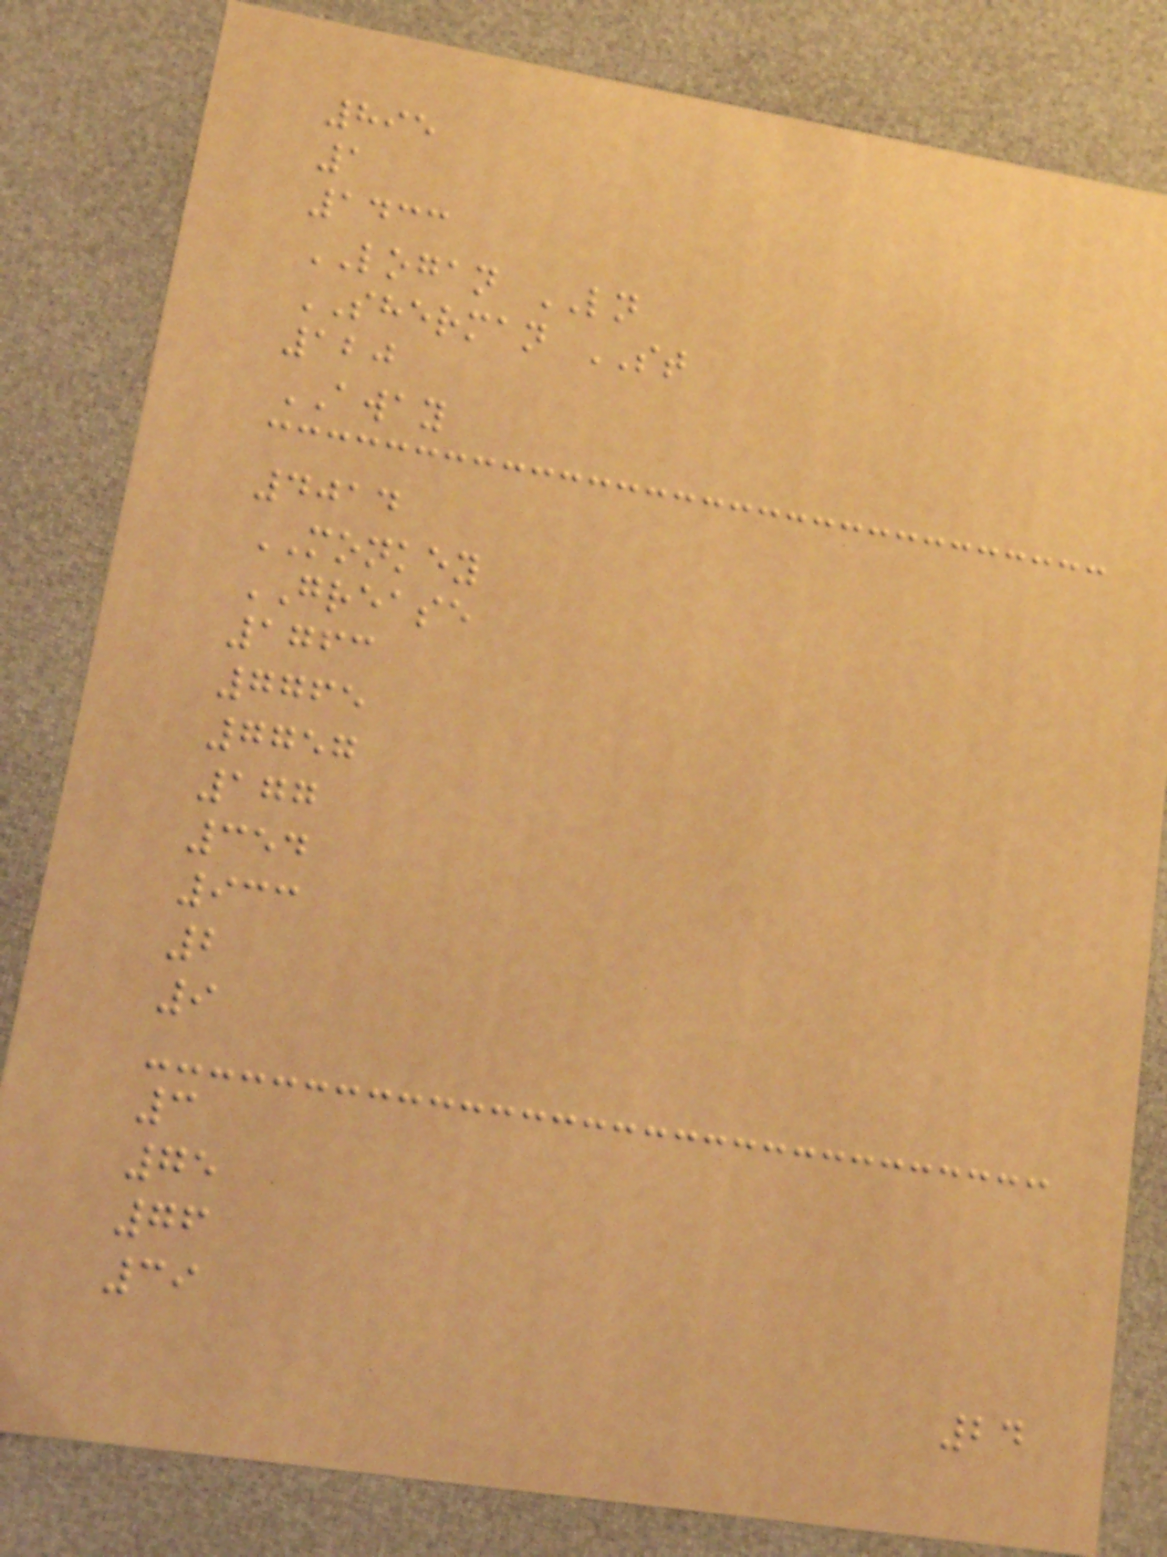895
1
1433
LOGAN LN
SHERMAN ST
120
AWAY
4014
MONKEY
GREASE
1763
7765
7757
177
354
933
2
9
3
75
76
39
24
